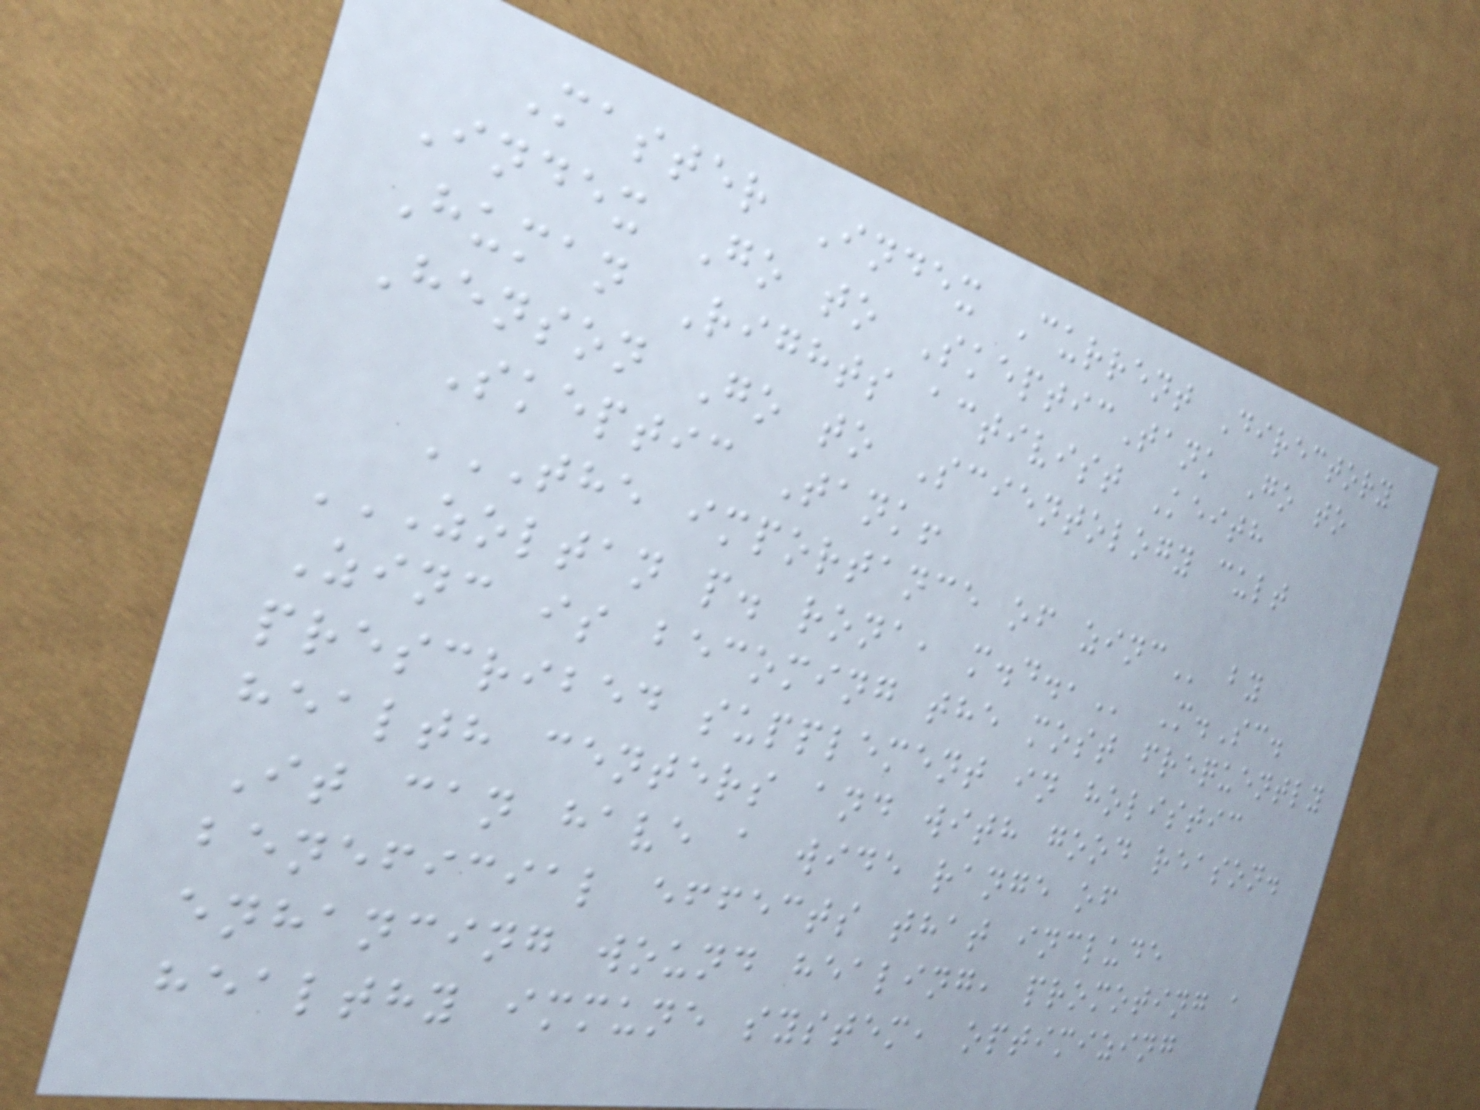Master Index Current Directory
Index Go to SkepticTank Go to
Human Rights activist Keith
Henson Go to Scientology cult
Skeptic Tank!
THE IMPORTANCE OF ZINC by
ZOLTAN P. RONA, M.D., M.Sc.
Zinc is becoming the most frequently
prescribed supplement in holistic
health centers and with good reason.
It can have a wide range of
beneficial effects that include
enhancing wound healing, promoting a
healthy immune system, optimizing
